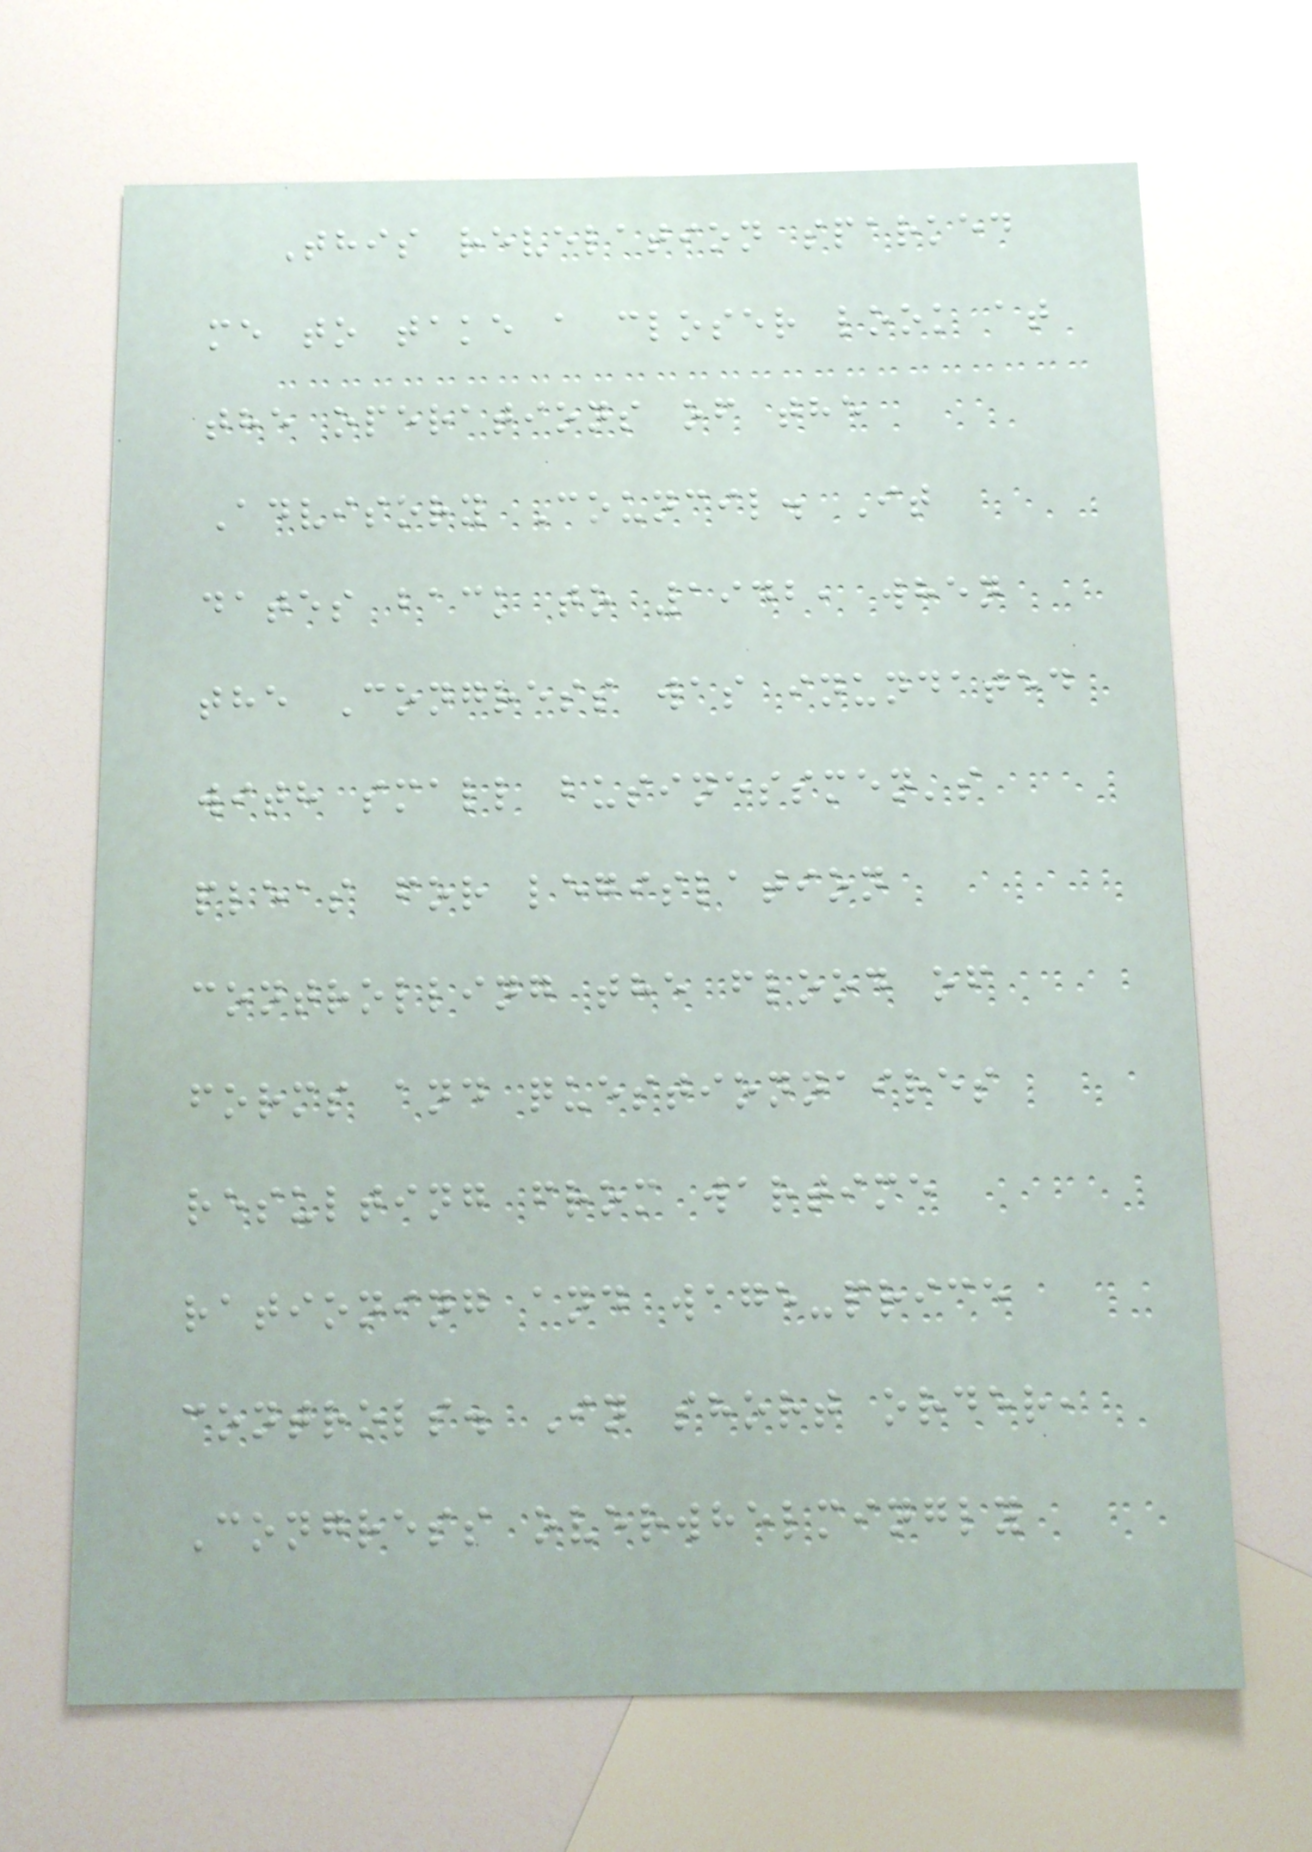This revelation sparked
me to take a closer look at
the operations of the
Advisory Council. It
dates back to 1942, when
the Congress was inundated
with small businessmen's
pleas for legislation
controlling the flood of
forms and questionnaires
resulting from wartime
rationing and wage-price
controls. In short order,
Congress overwhelmingly
